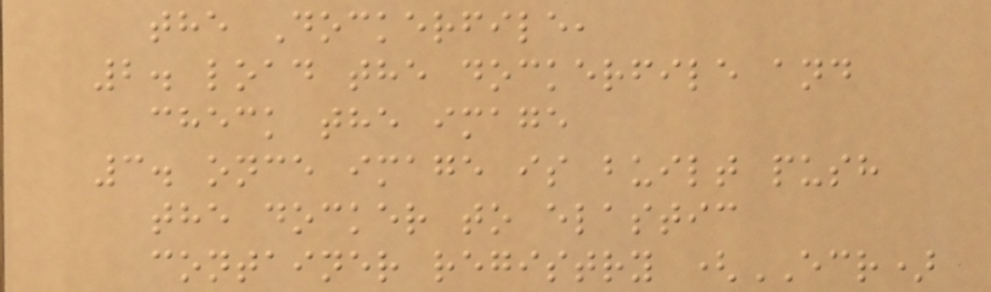the Dockerfile,
2. load the dockerfile and
check the image
3. once image is built push
the docker to elastic
container registry (ECR)
